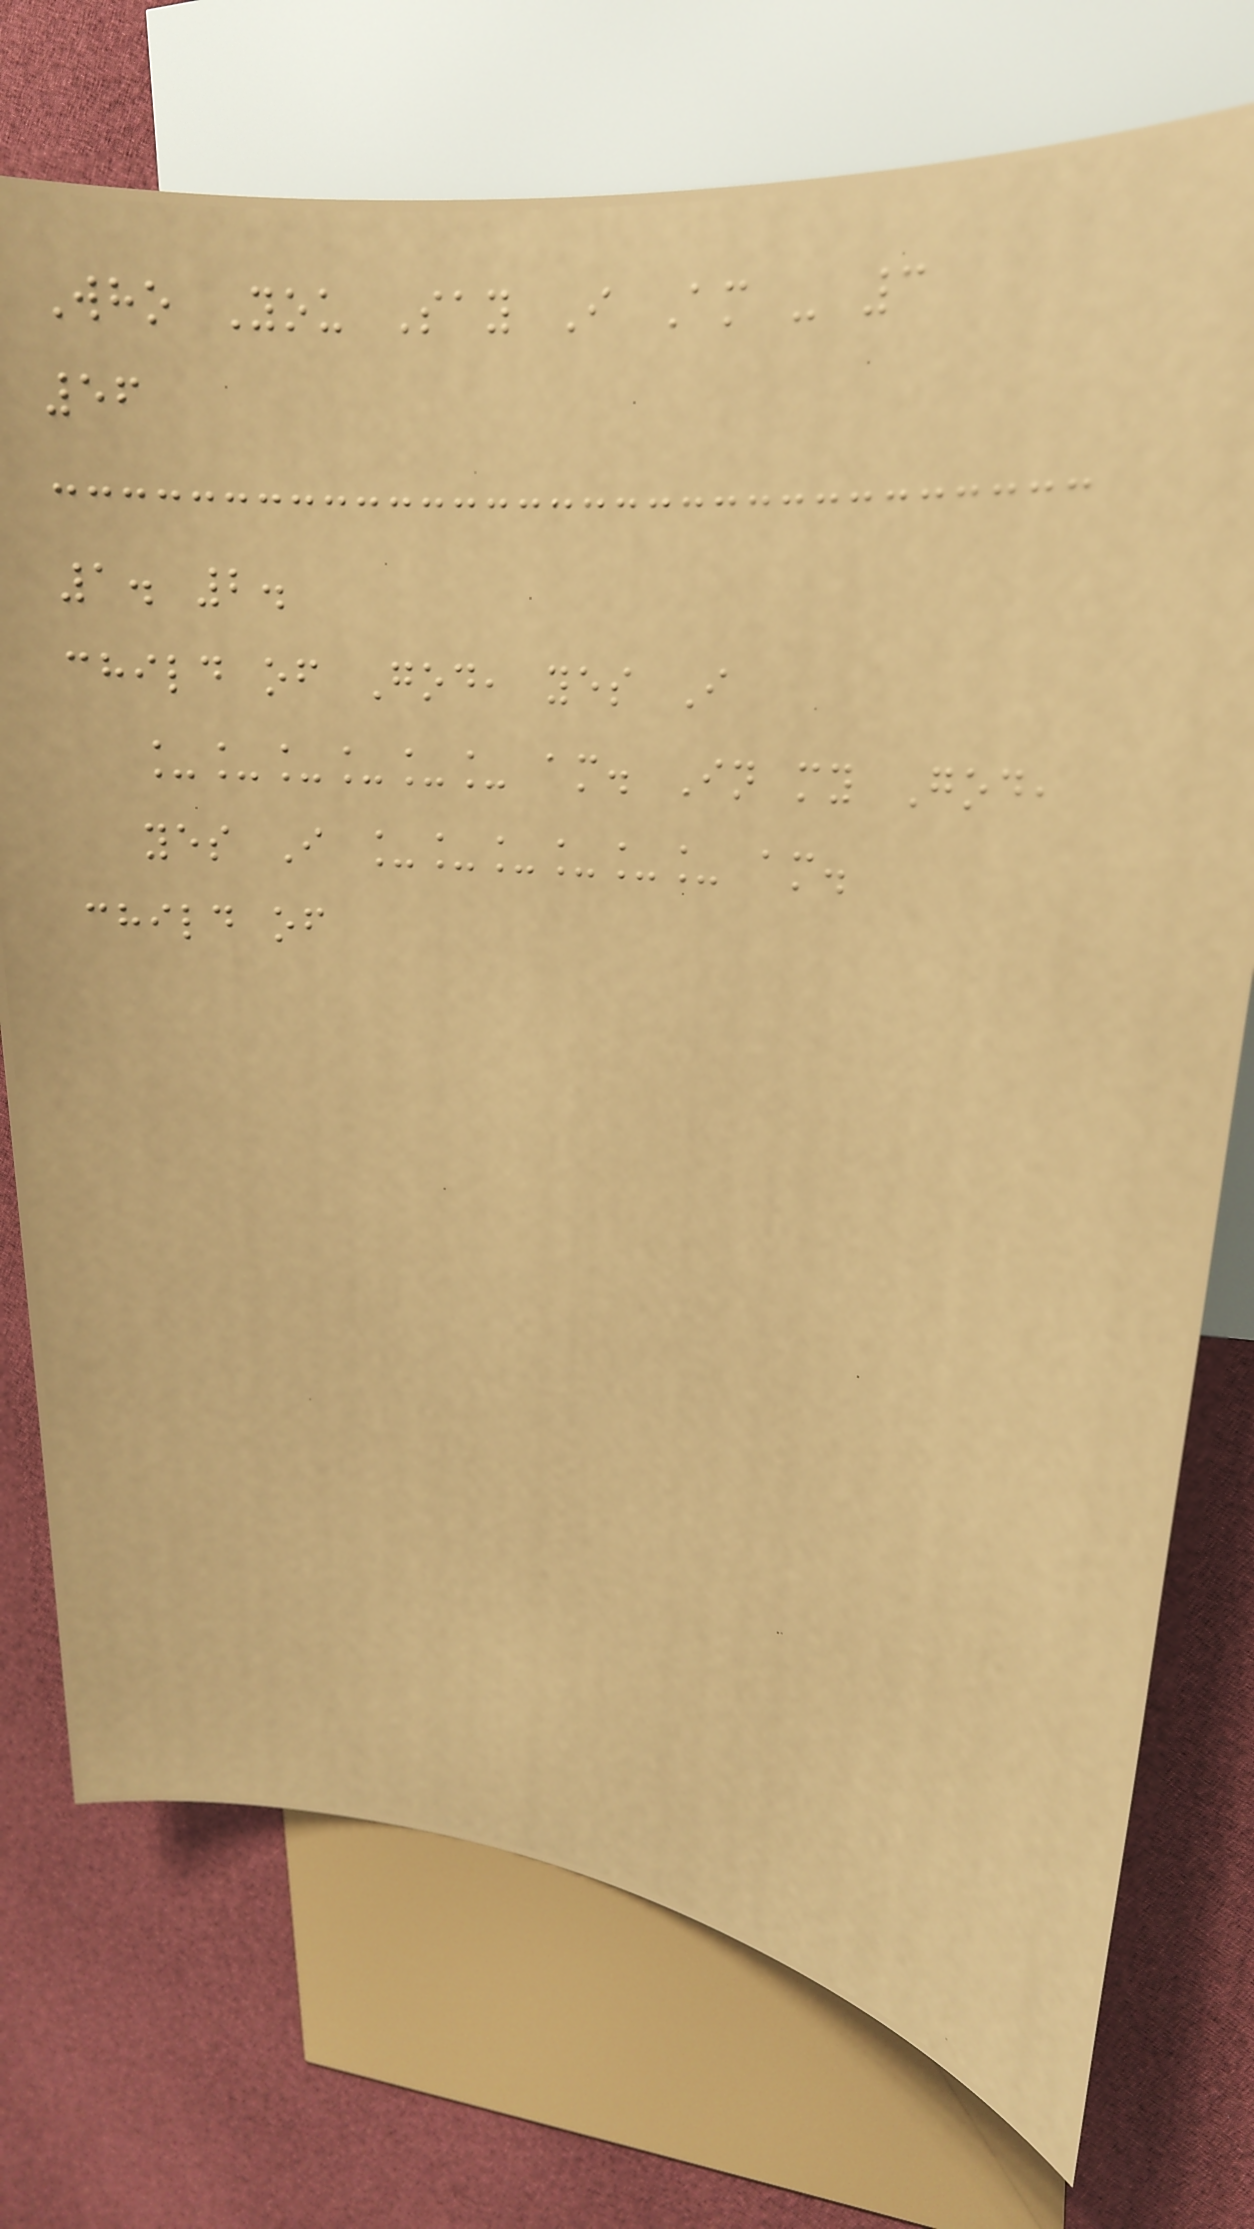Who You Say I Am - 3
56
1. 2.
child of God, yes I
______ am. In my God,
yes I ______ am.
child of
